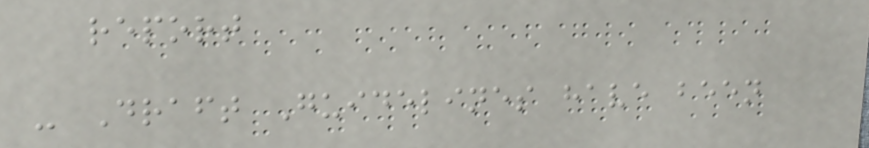report
- Draft Guidelines have been
